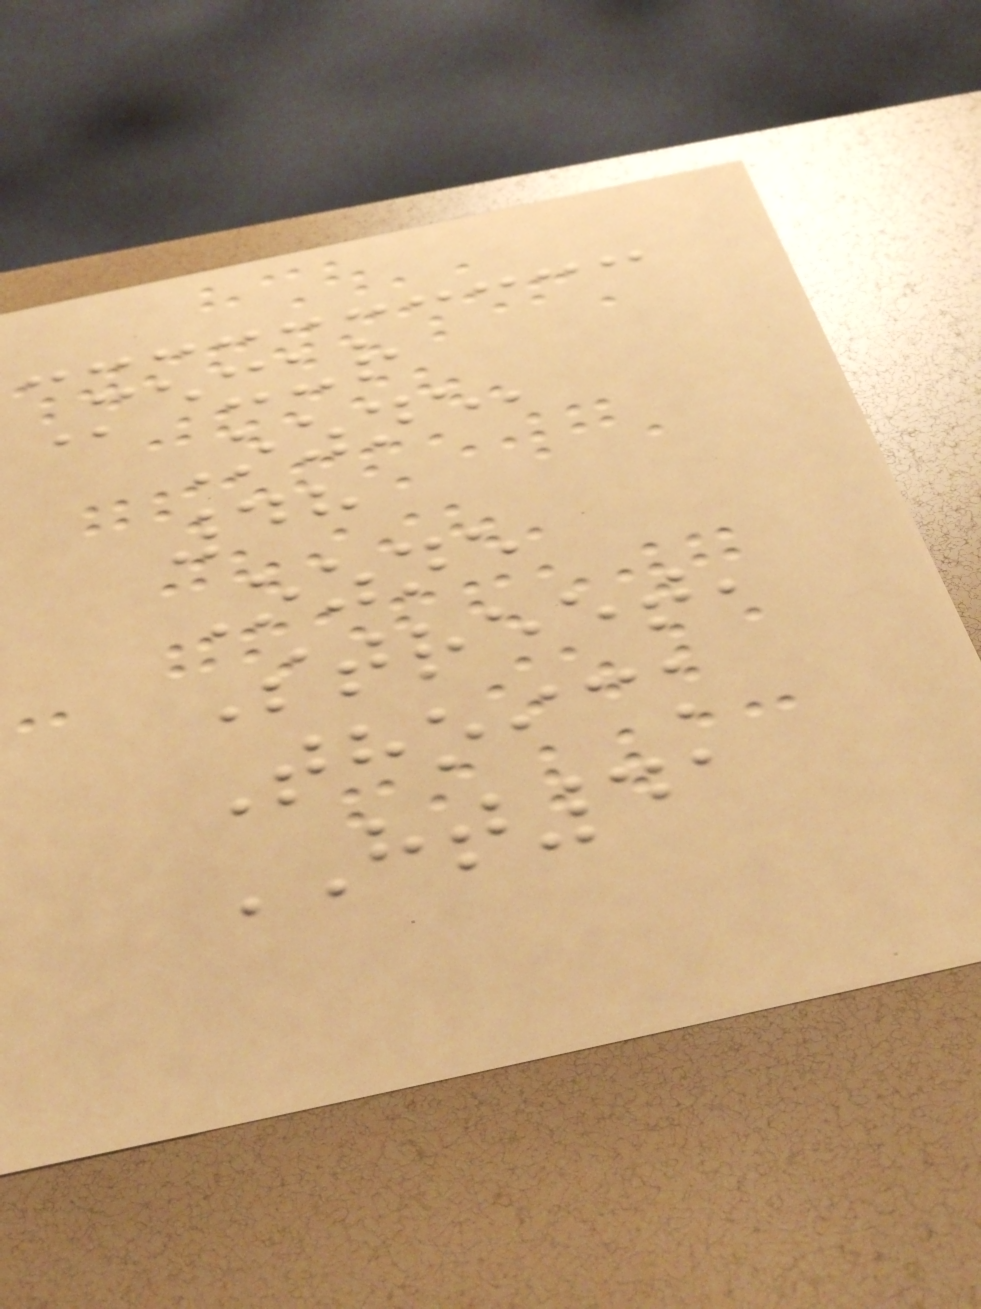Mexur
Ozne,
48
Ozne
Street,
Thoick
HT41
